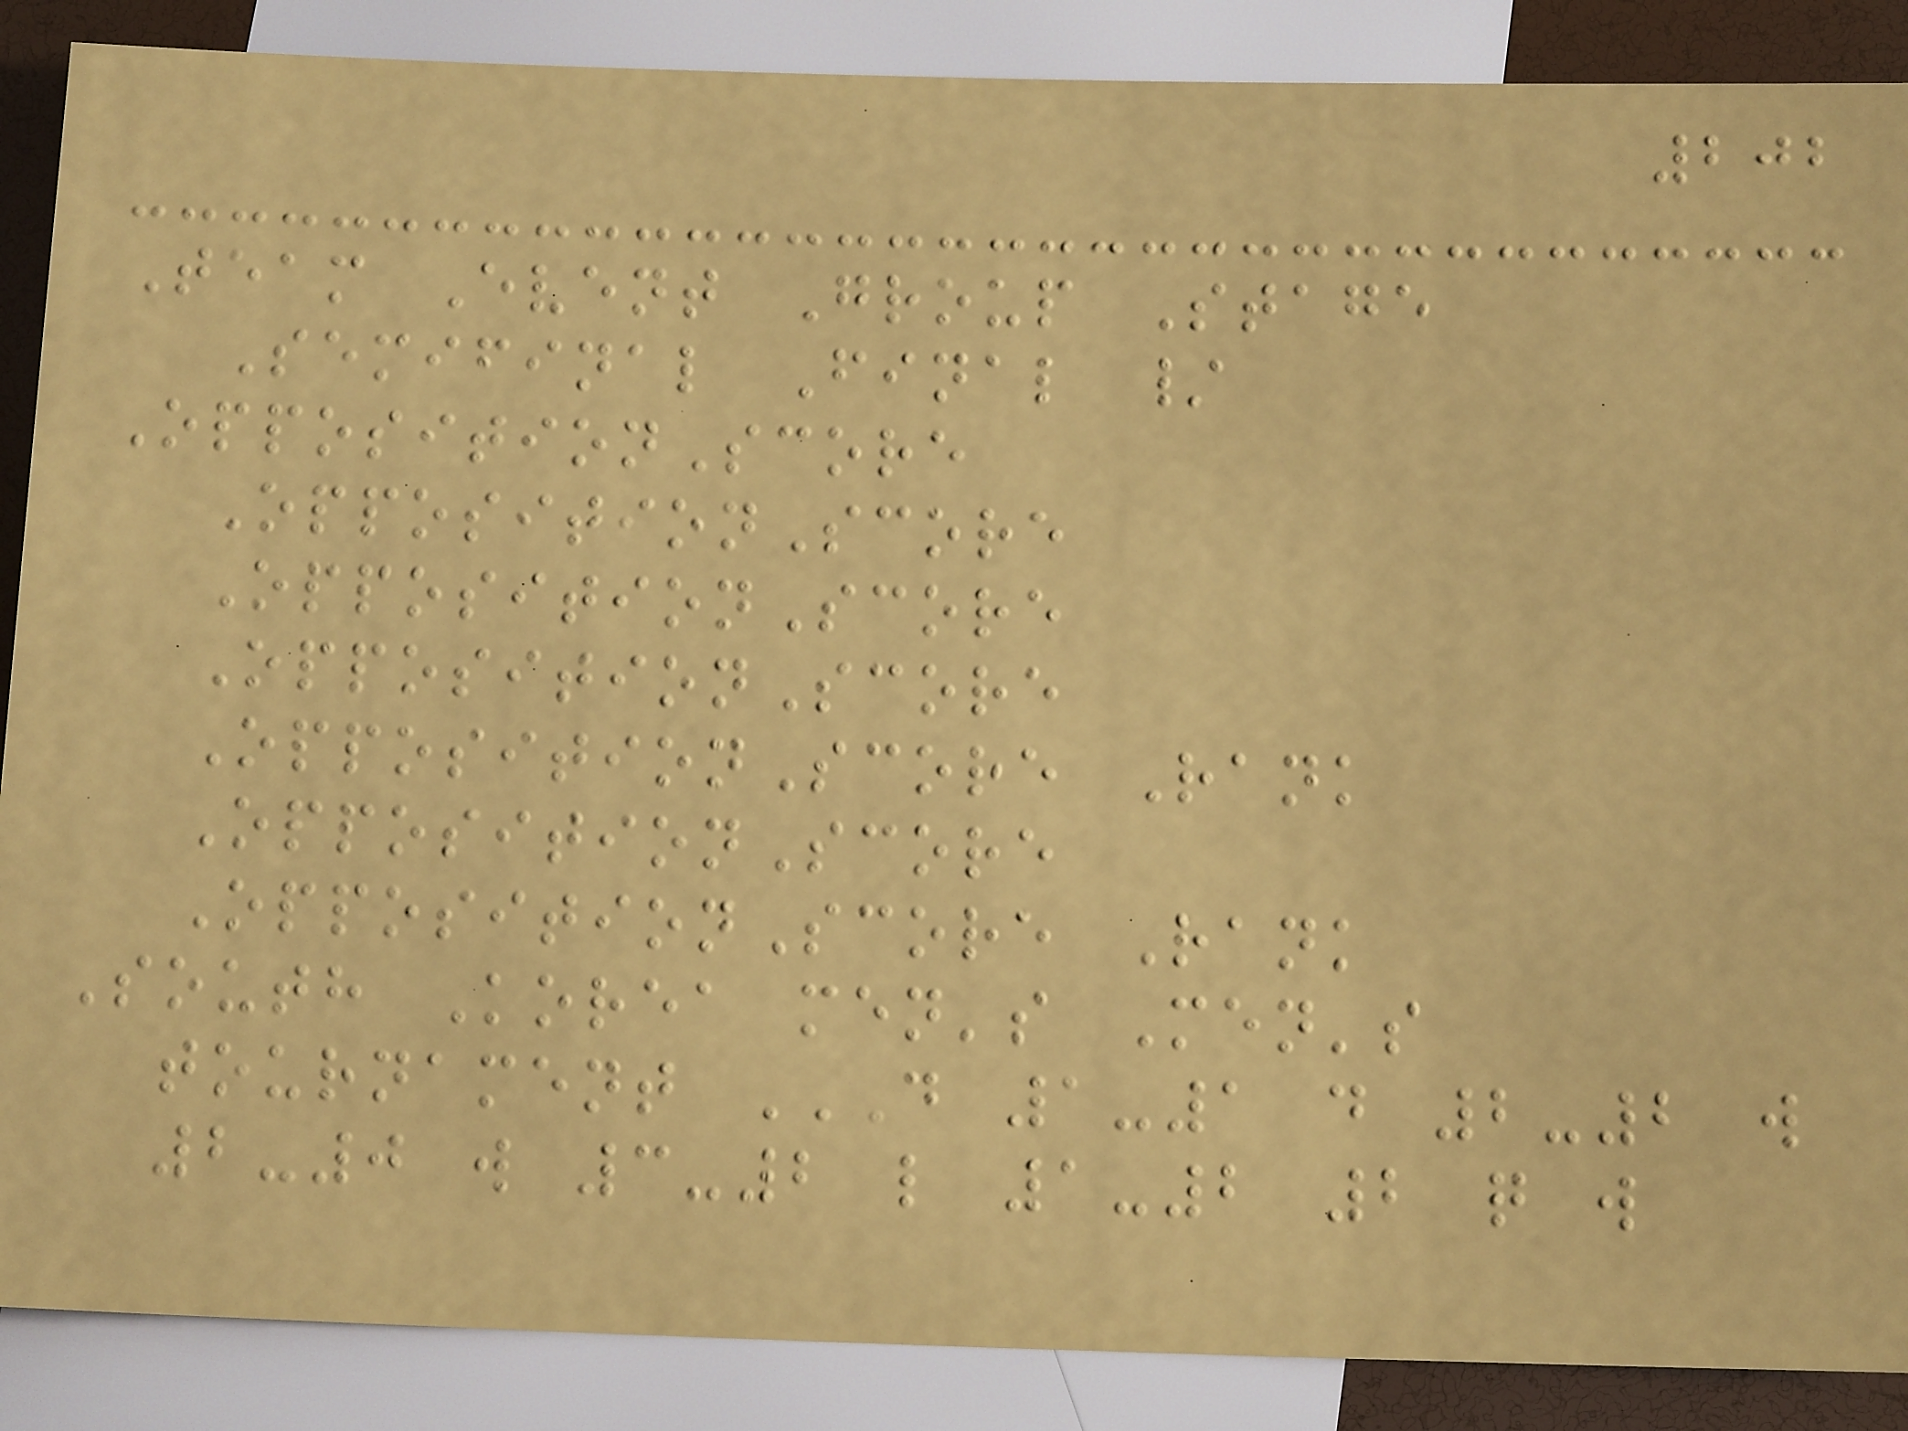202
Team Event Group Stage
Semifinal Final /
OppositionScore
OppositionScore
OppositionScore
OppositionScore
OppositionScore Rank
OppositionScore
OppositionScore Rank
South Korea men's Men's
tournament D 1-1 D 2-2 W
2-0 W 3-2 L 1-2 2 Q W
